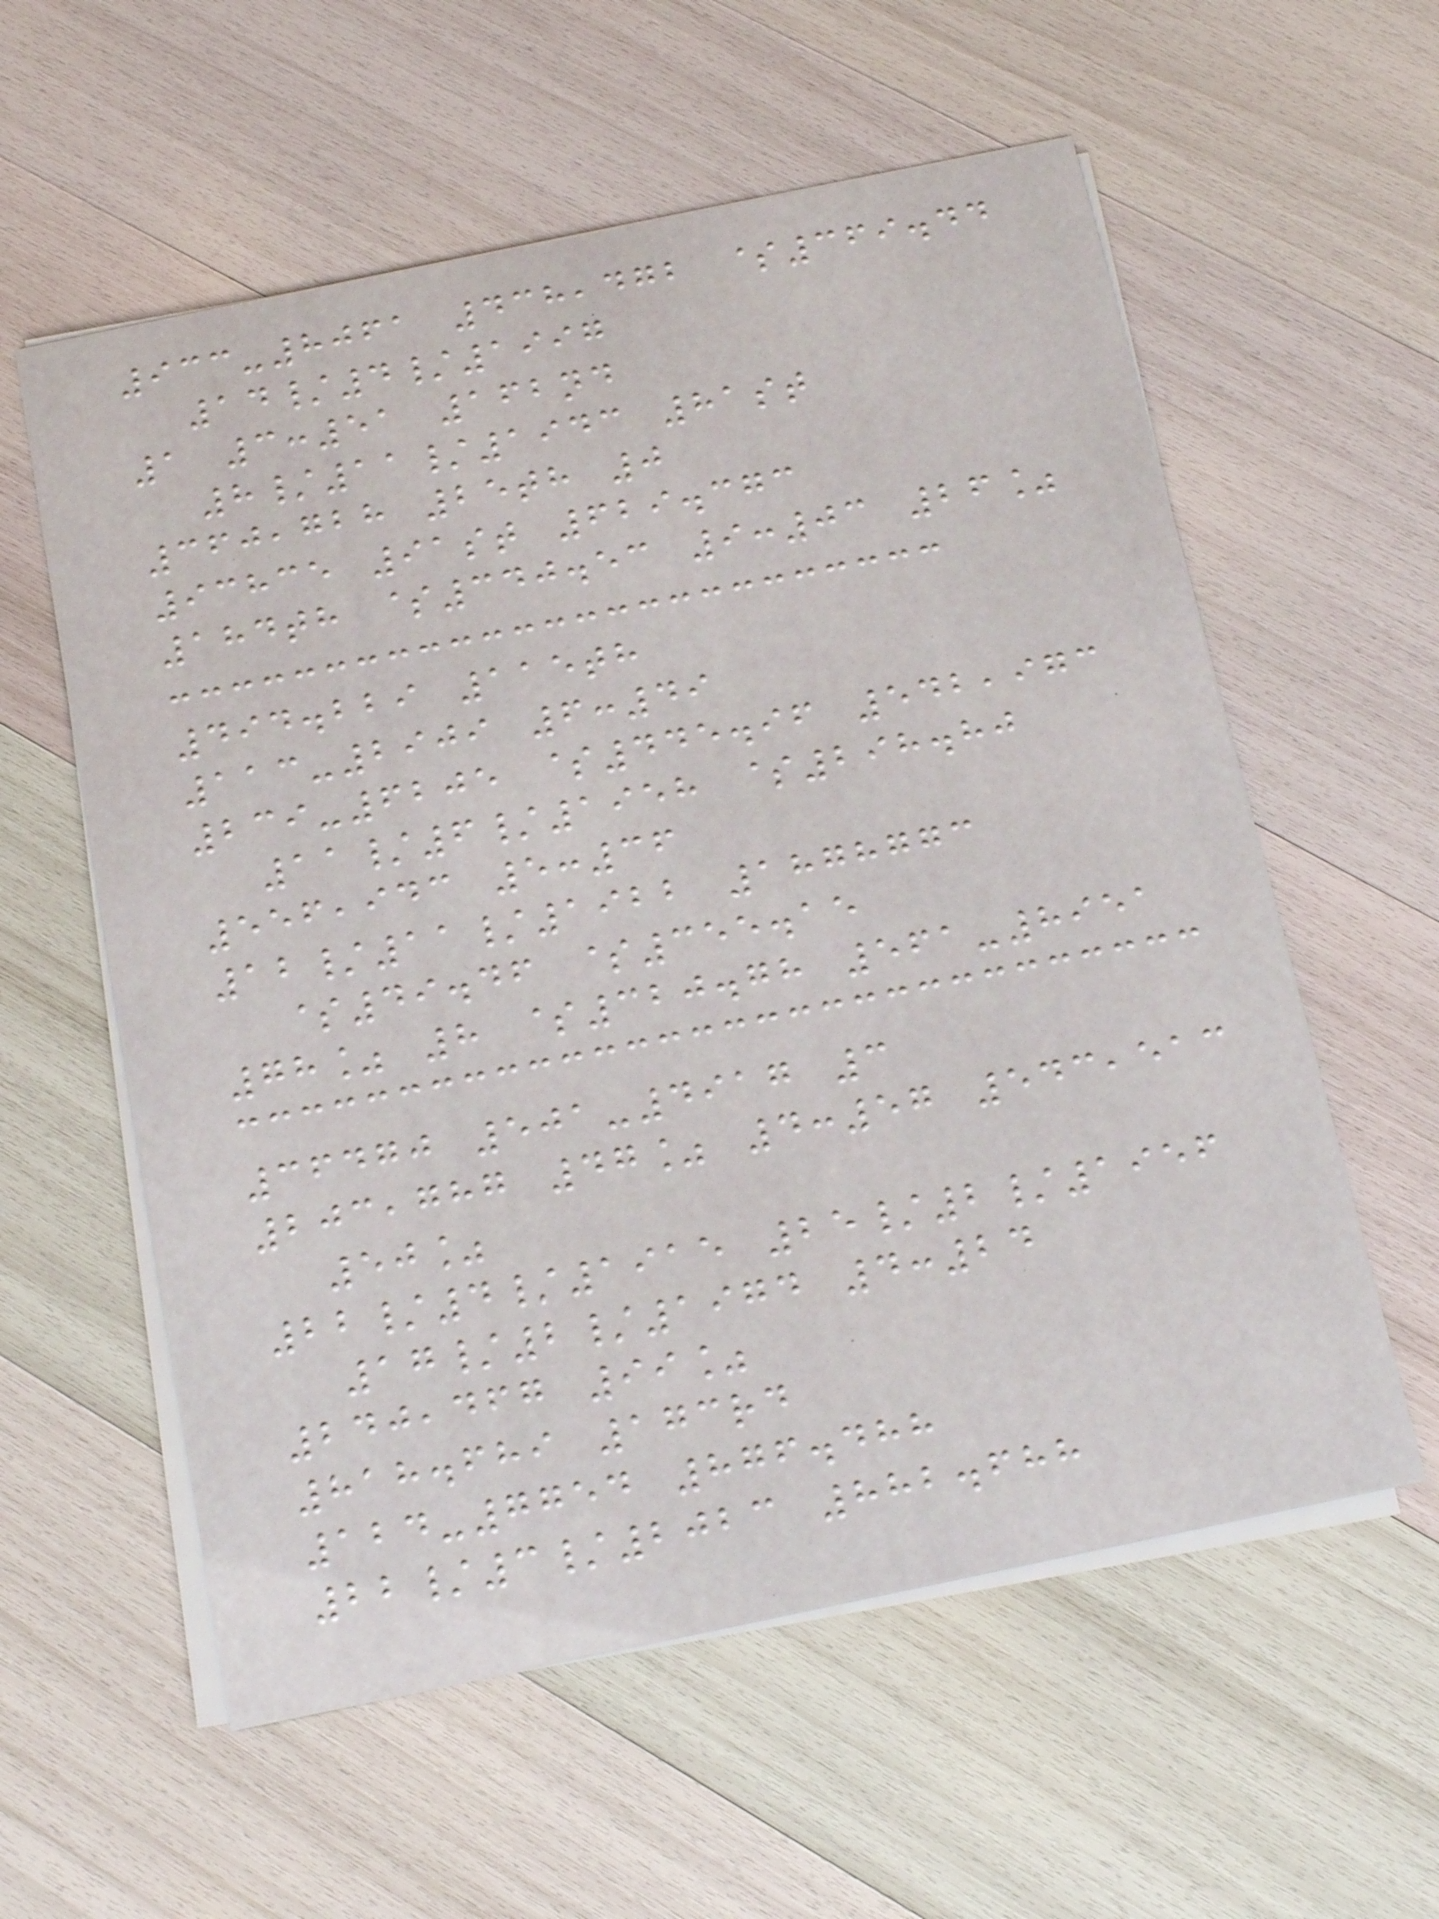933-8061 438,472 $369.44
14/4/1997
1 3:51 162nd
8/11/1943 81st
360,728 25th 0
93835 91st 629.373
184th $340.53 9:03 26%
494.229 115th
113-2909 6:49
239-6205 $445.96 542,973
11/6/1958 $298.80
556,943 5:36
12/11/1922 1878773
$49.46 $355.15
78% 8 $320.78 561-8951
36470 501-4917 3
203,787 47% 4:57 543,513
50%
22/4/1915 25/2/1956
17/2/1974 4:24
240,467 99%
818.689 173rd
124-7754 876.488
22/3/2023 882.688
